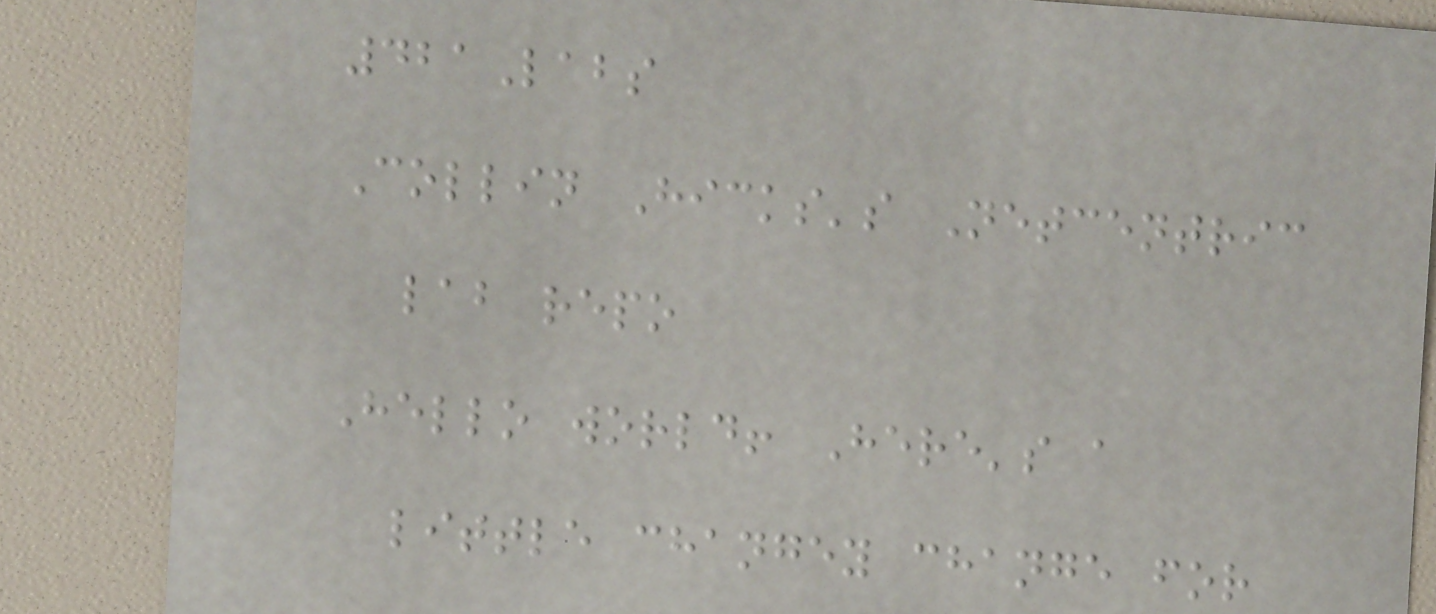421Labs
Collin Hicks's Netcentric
lab repo
Hello world! Here's a
little changey change for
